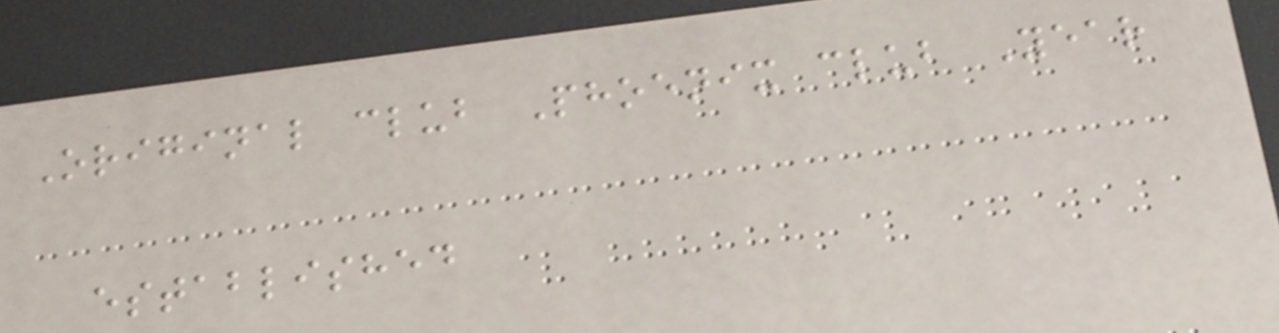Original club Phoenix club Year
established
